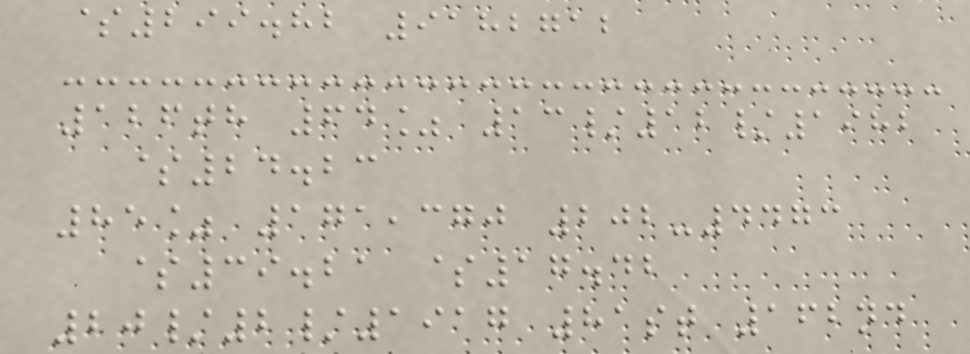$299.82 9182712
126th 64% 13/12/1982
$24.23
85% 171,370 202-4473
$39.21 $17.42
20/2/1917 81st 162nd
